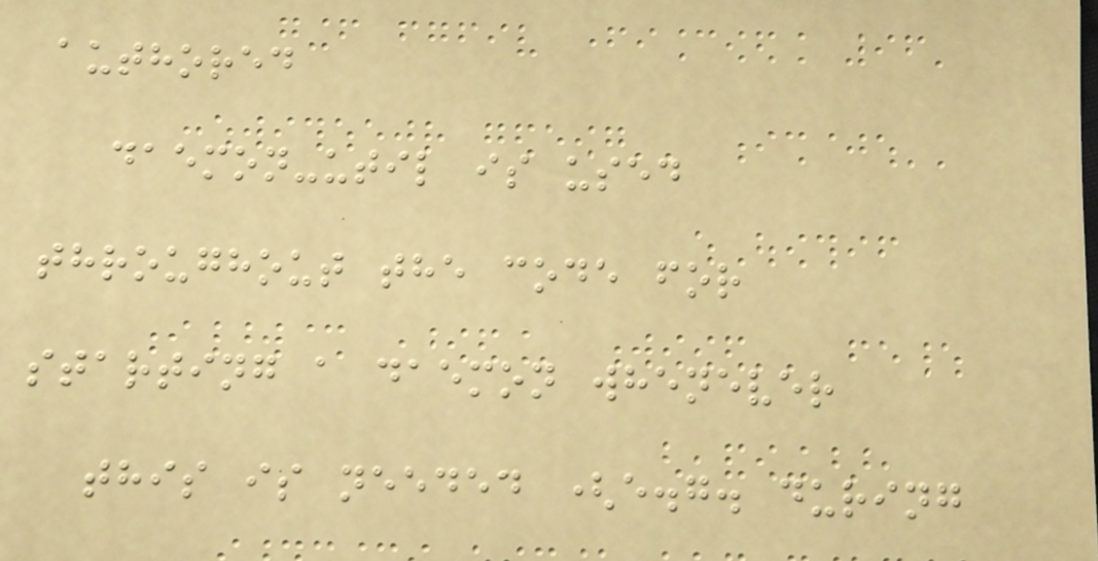authored
daemon-util is used
throughout the code for
starting a daemon whenever
this is needed (e.g. during
